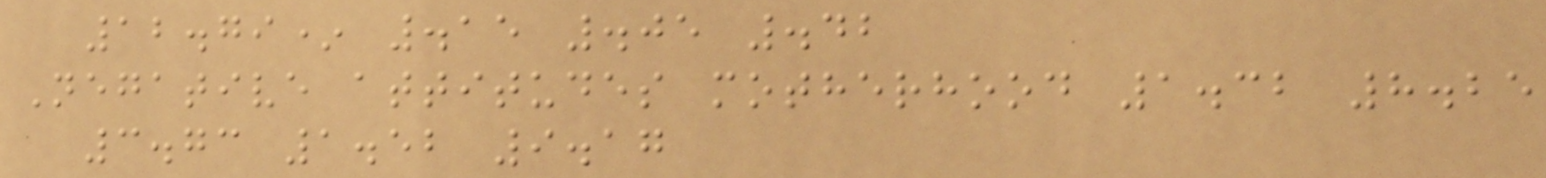12.79* .15 .05 .42
Negative attitudes motherhood 1.32 8.25
3.73 1.52 9.17
